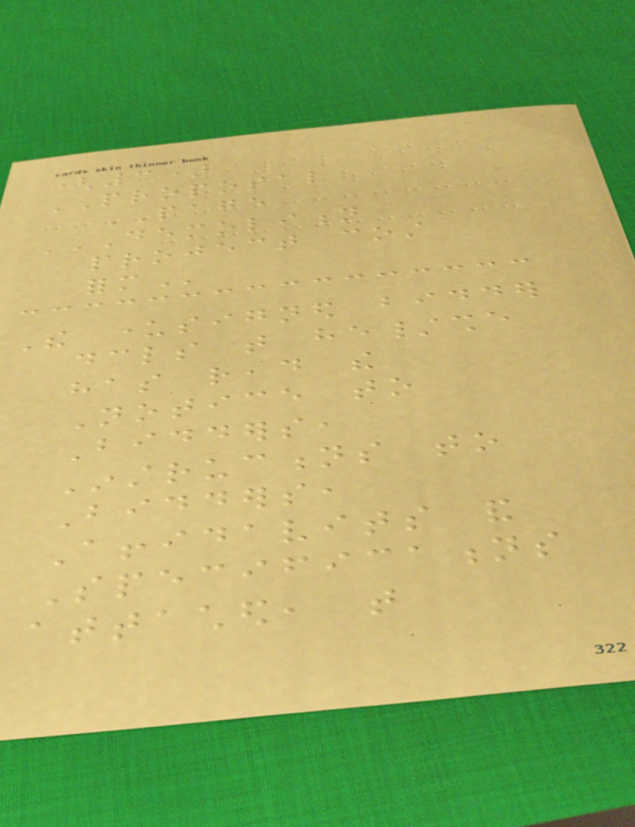(3)
PROPOSAL
PAGE
DEMOLITION
PROJECT COST
FORM
The undersigned bidder
declares that he/she
has read the
Notice to
Bidders,
Instructions to
Bidders,
Affidavits and
Specifications
attached, that
